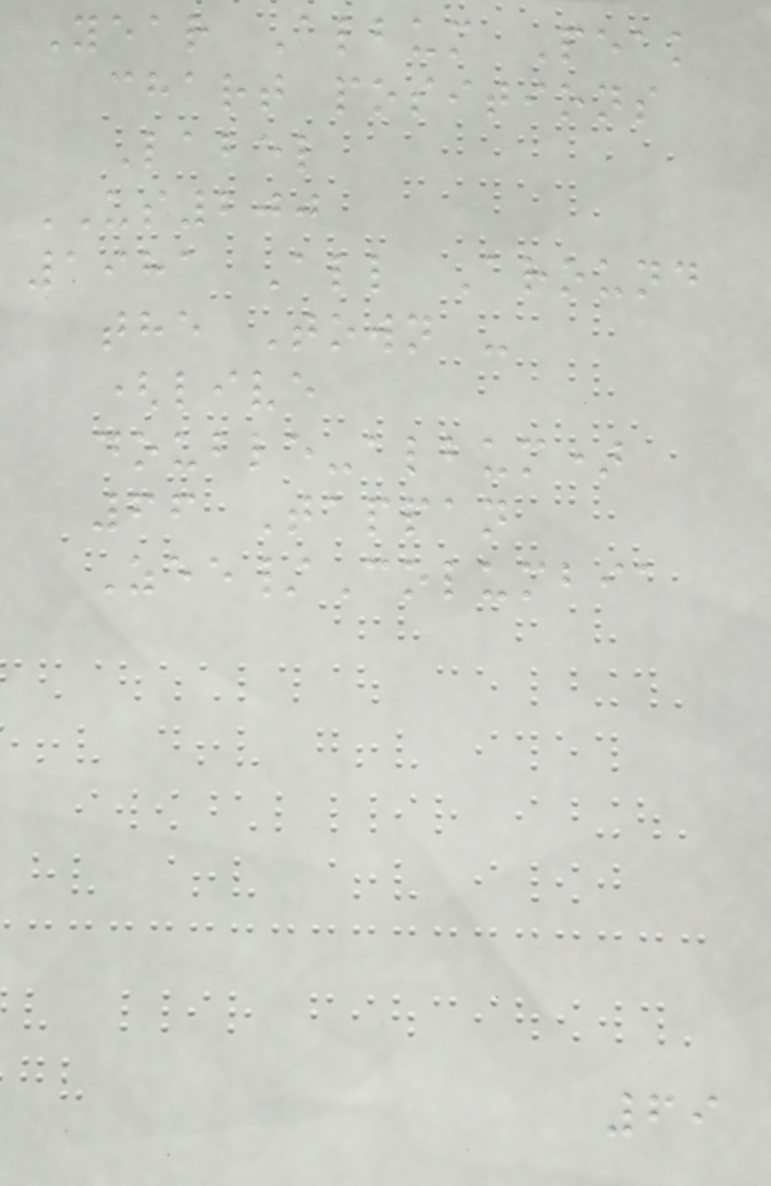Year Album Peak
chart positions
Label
US200
1981 All Around
the Town -
(live
double-album)
66 Tappan
Zee/Columbia
69
